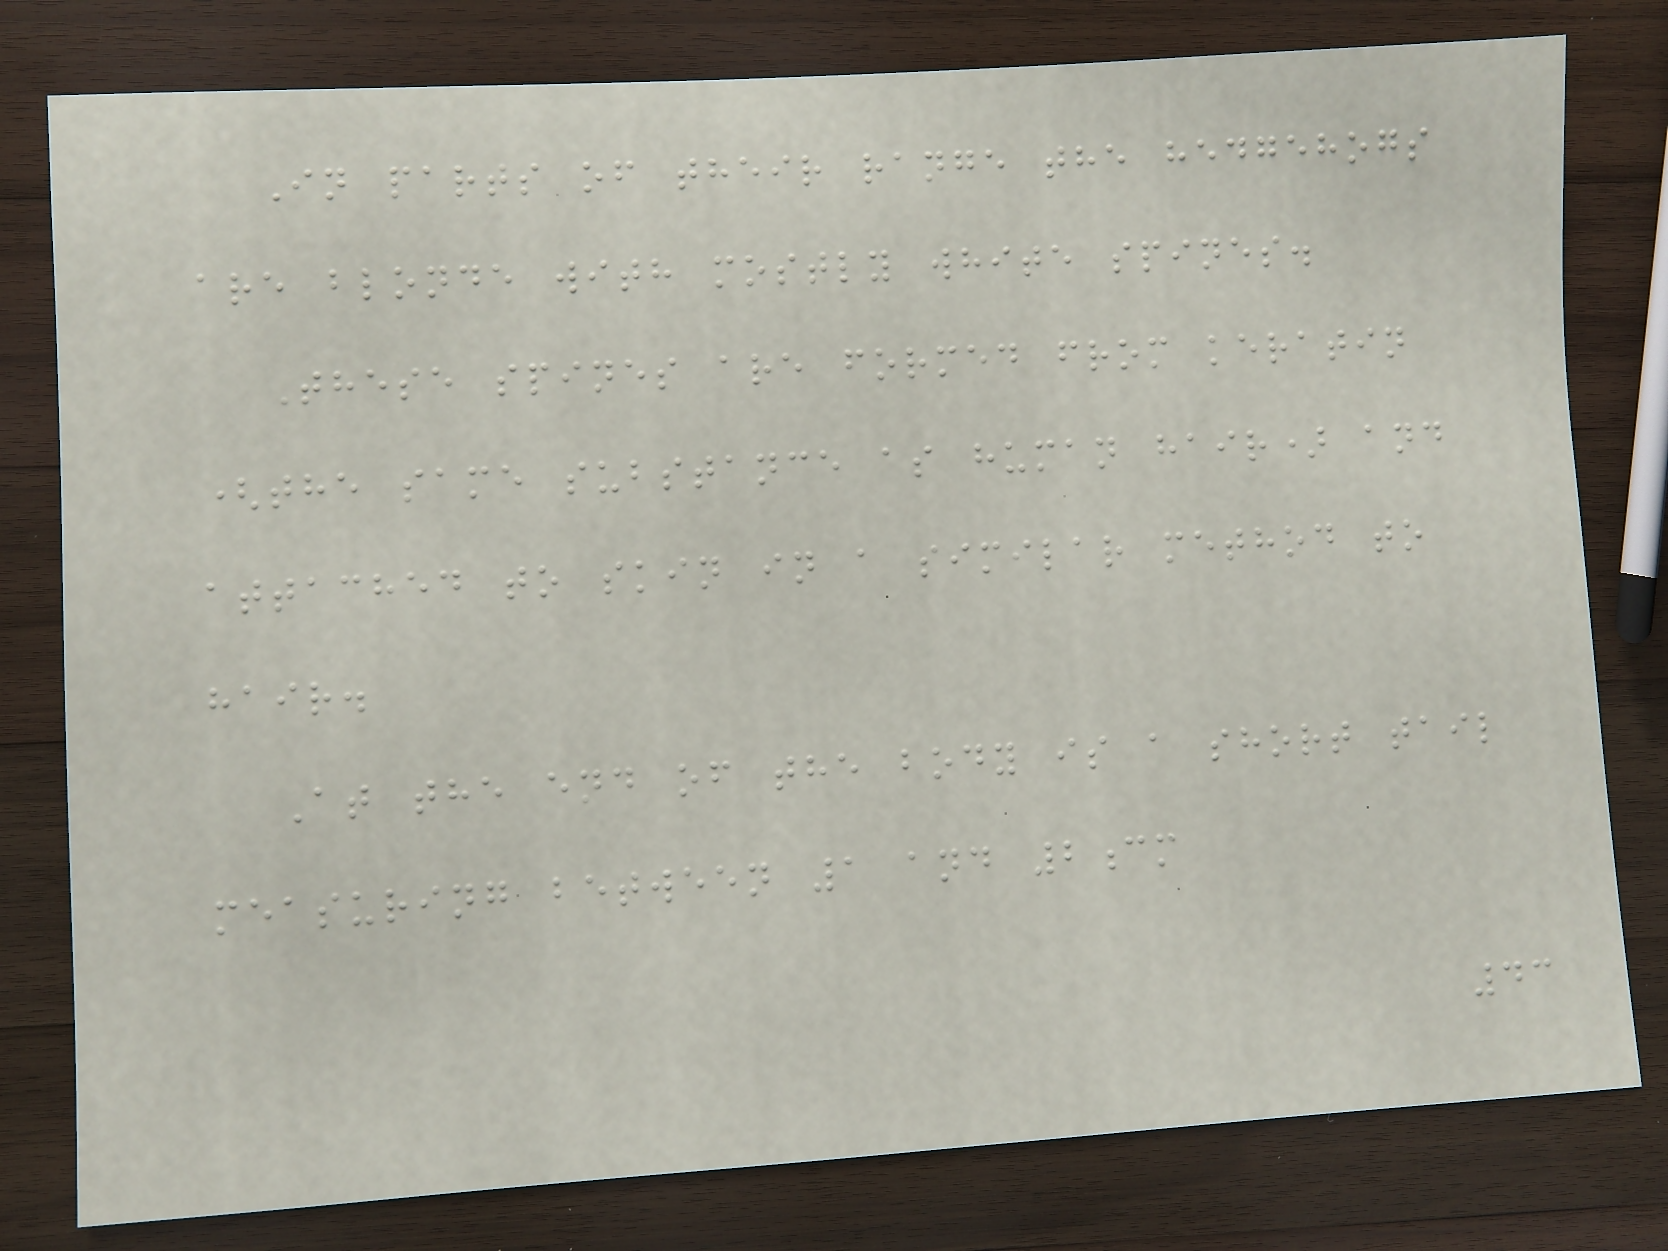In parts of their range the hedgehogs
are blonde with mostly white spines.
These spines are formed from keratin
(the same substance as human hair) and
attached to skin in a similar method to
hair.
At the end of the body is a short tail
measuring between 1 and 2cm
43
